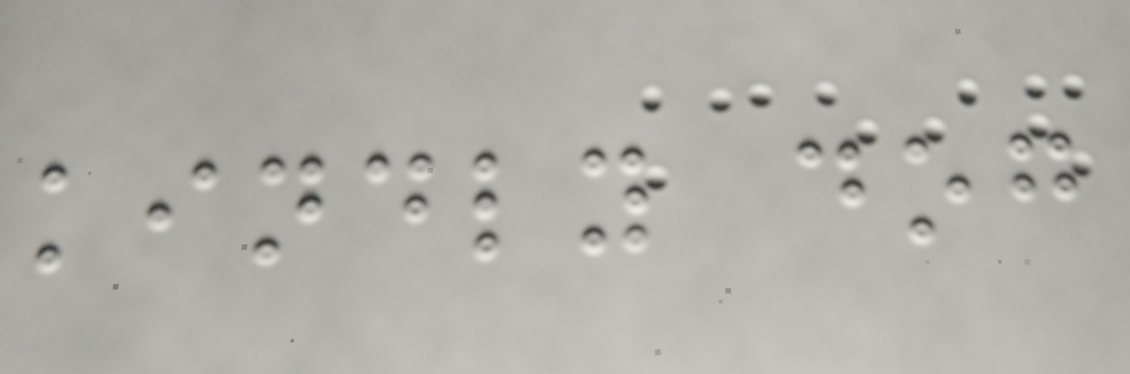kindly dog
